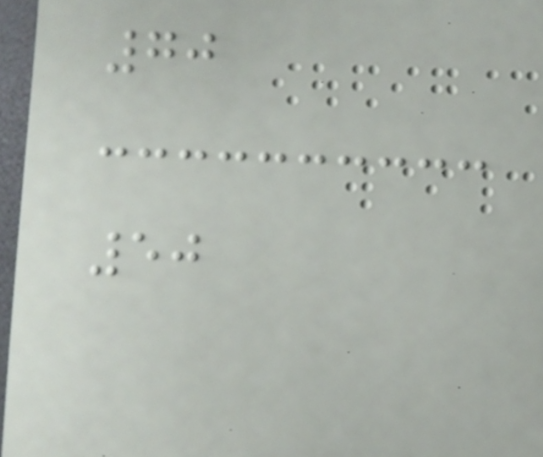70
50
